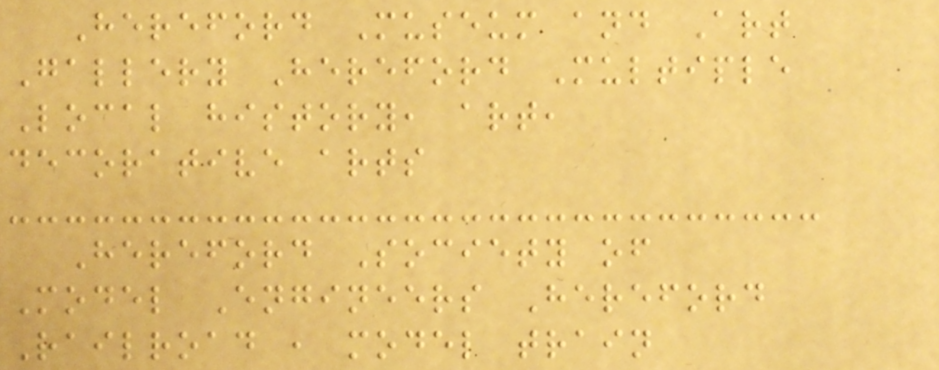Hereford Museum and Art
Gallery Hereford Multiple
Local history, art,
decorative arts
Hereford Society of
Model Engineers Hereford
Railroad , model train
